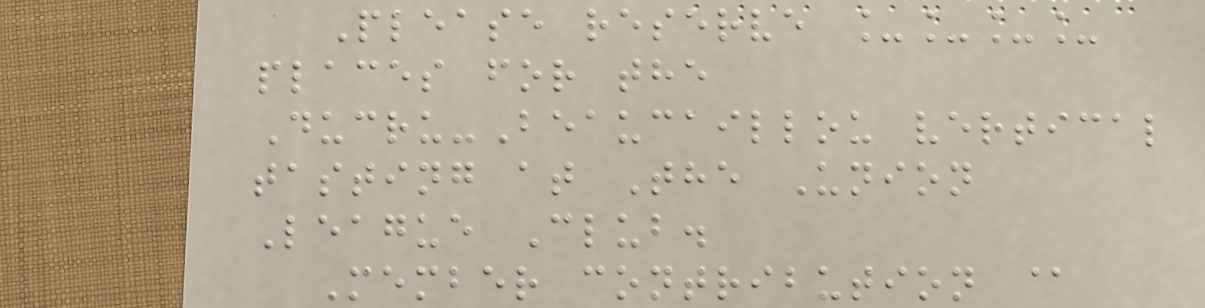Please reserve ____
places for the
Ducru-Beaucaillou vertical
tasting at The Union
League Club.
Member contribution @
